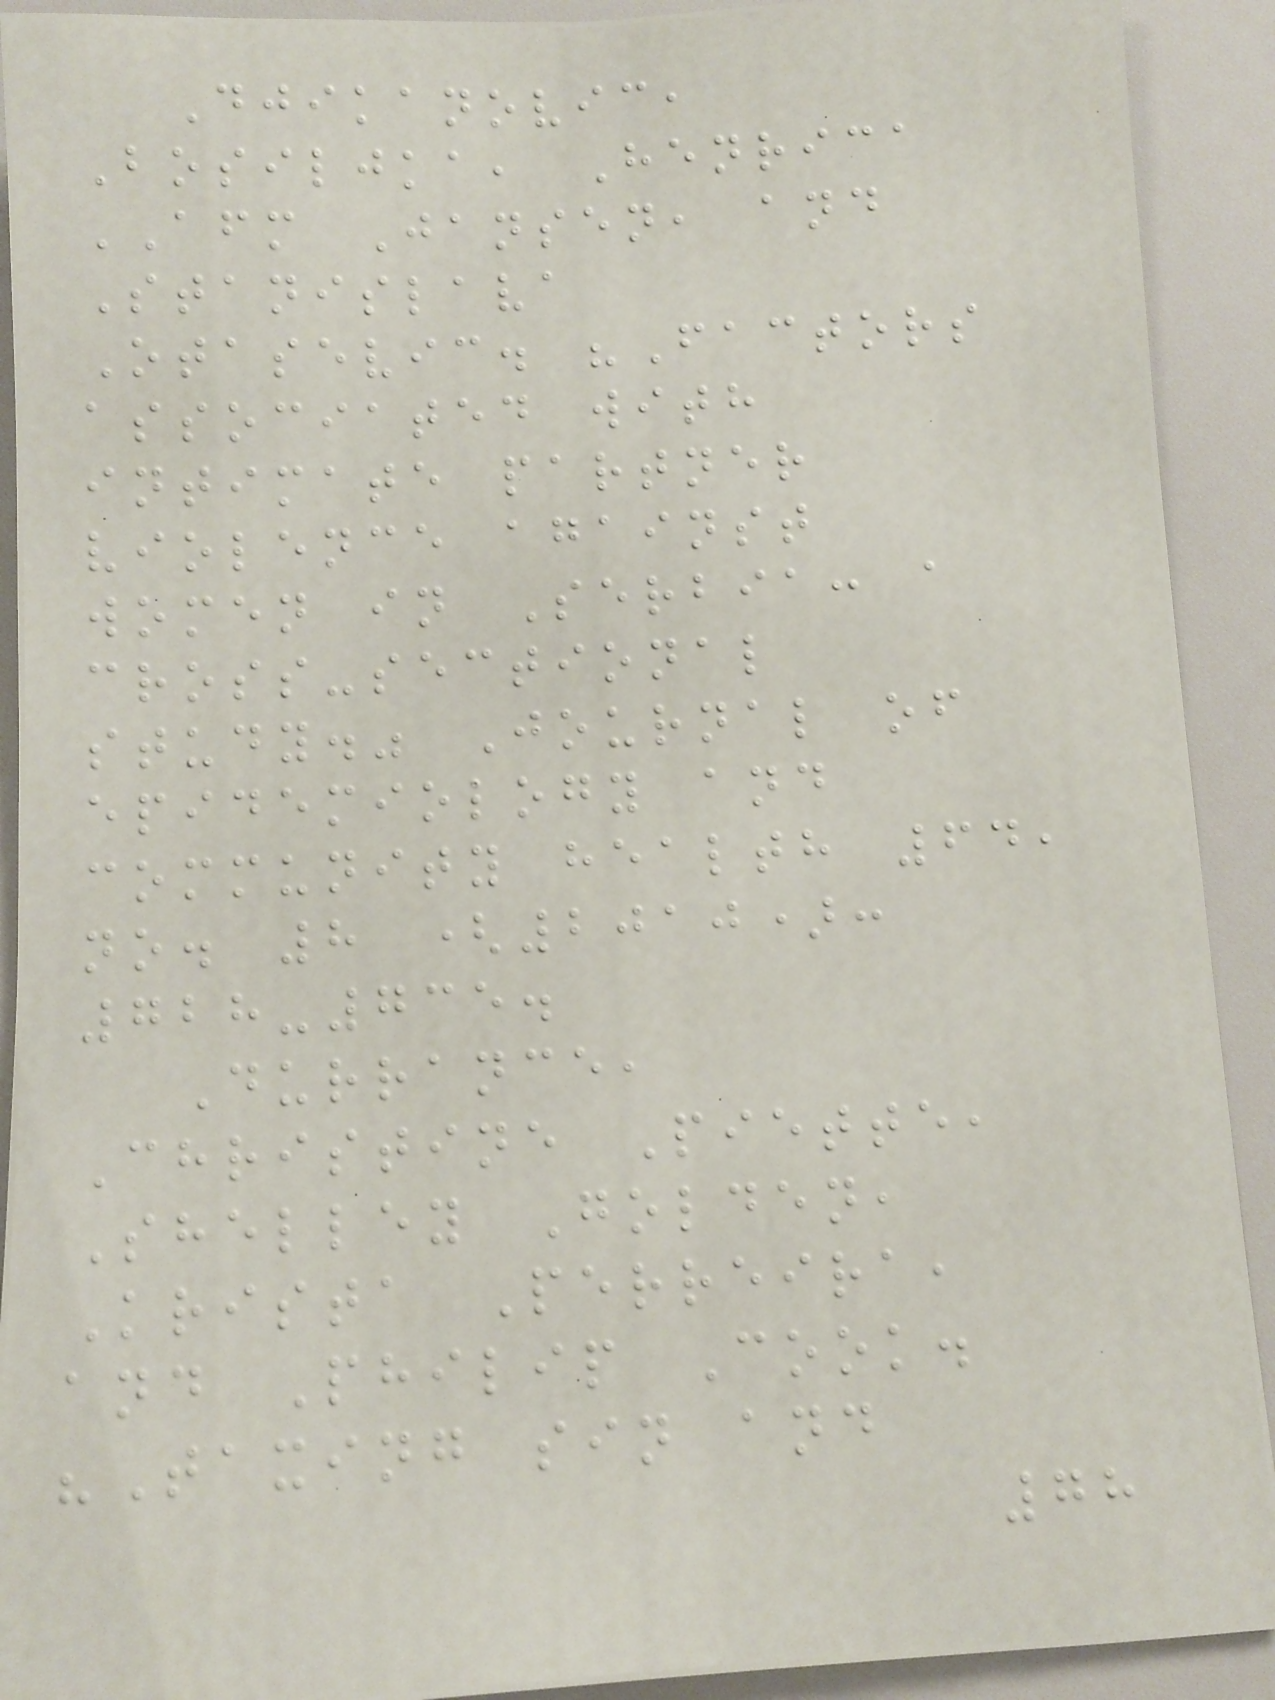Djikanovic,
Bosiljka, Henrica
AFM Jansen, and
Stanislava
Otasevic. "Factors
associated with
intimate partner
violence against
women in Serbia: a
cross-sectional
study." Journal of
epidemiology and
community health 64,
no. 8 (2010):
728-735.
Durrance,
Christine Piette,
Shelley Golden,
Krista Perreira,
and Philip Cook.
"Taxing sin and
78
